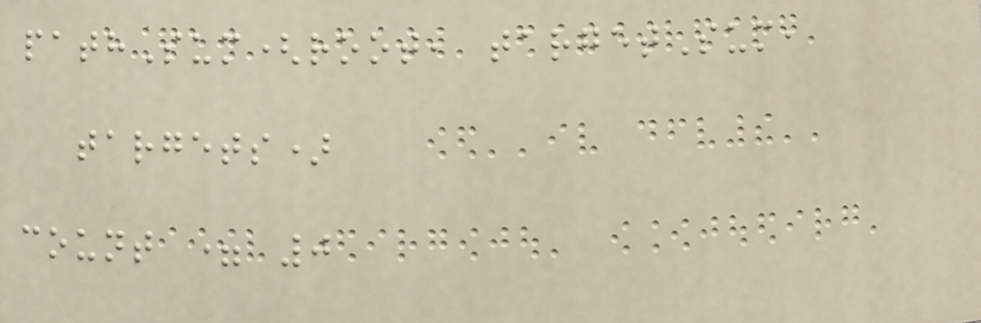pathSum(root, targetSum,
targets)
count = 0
